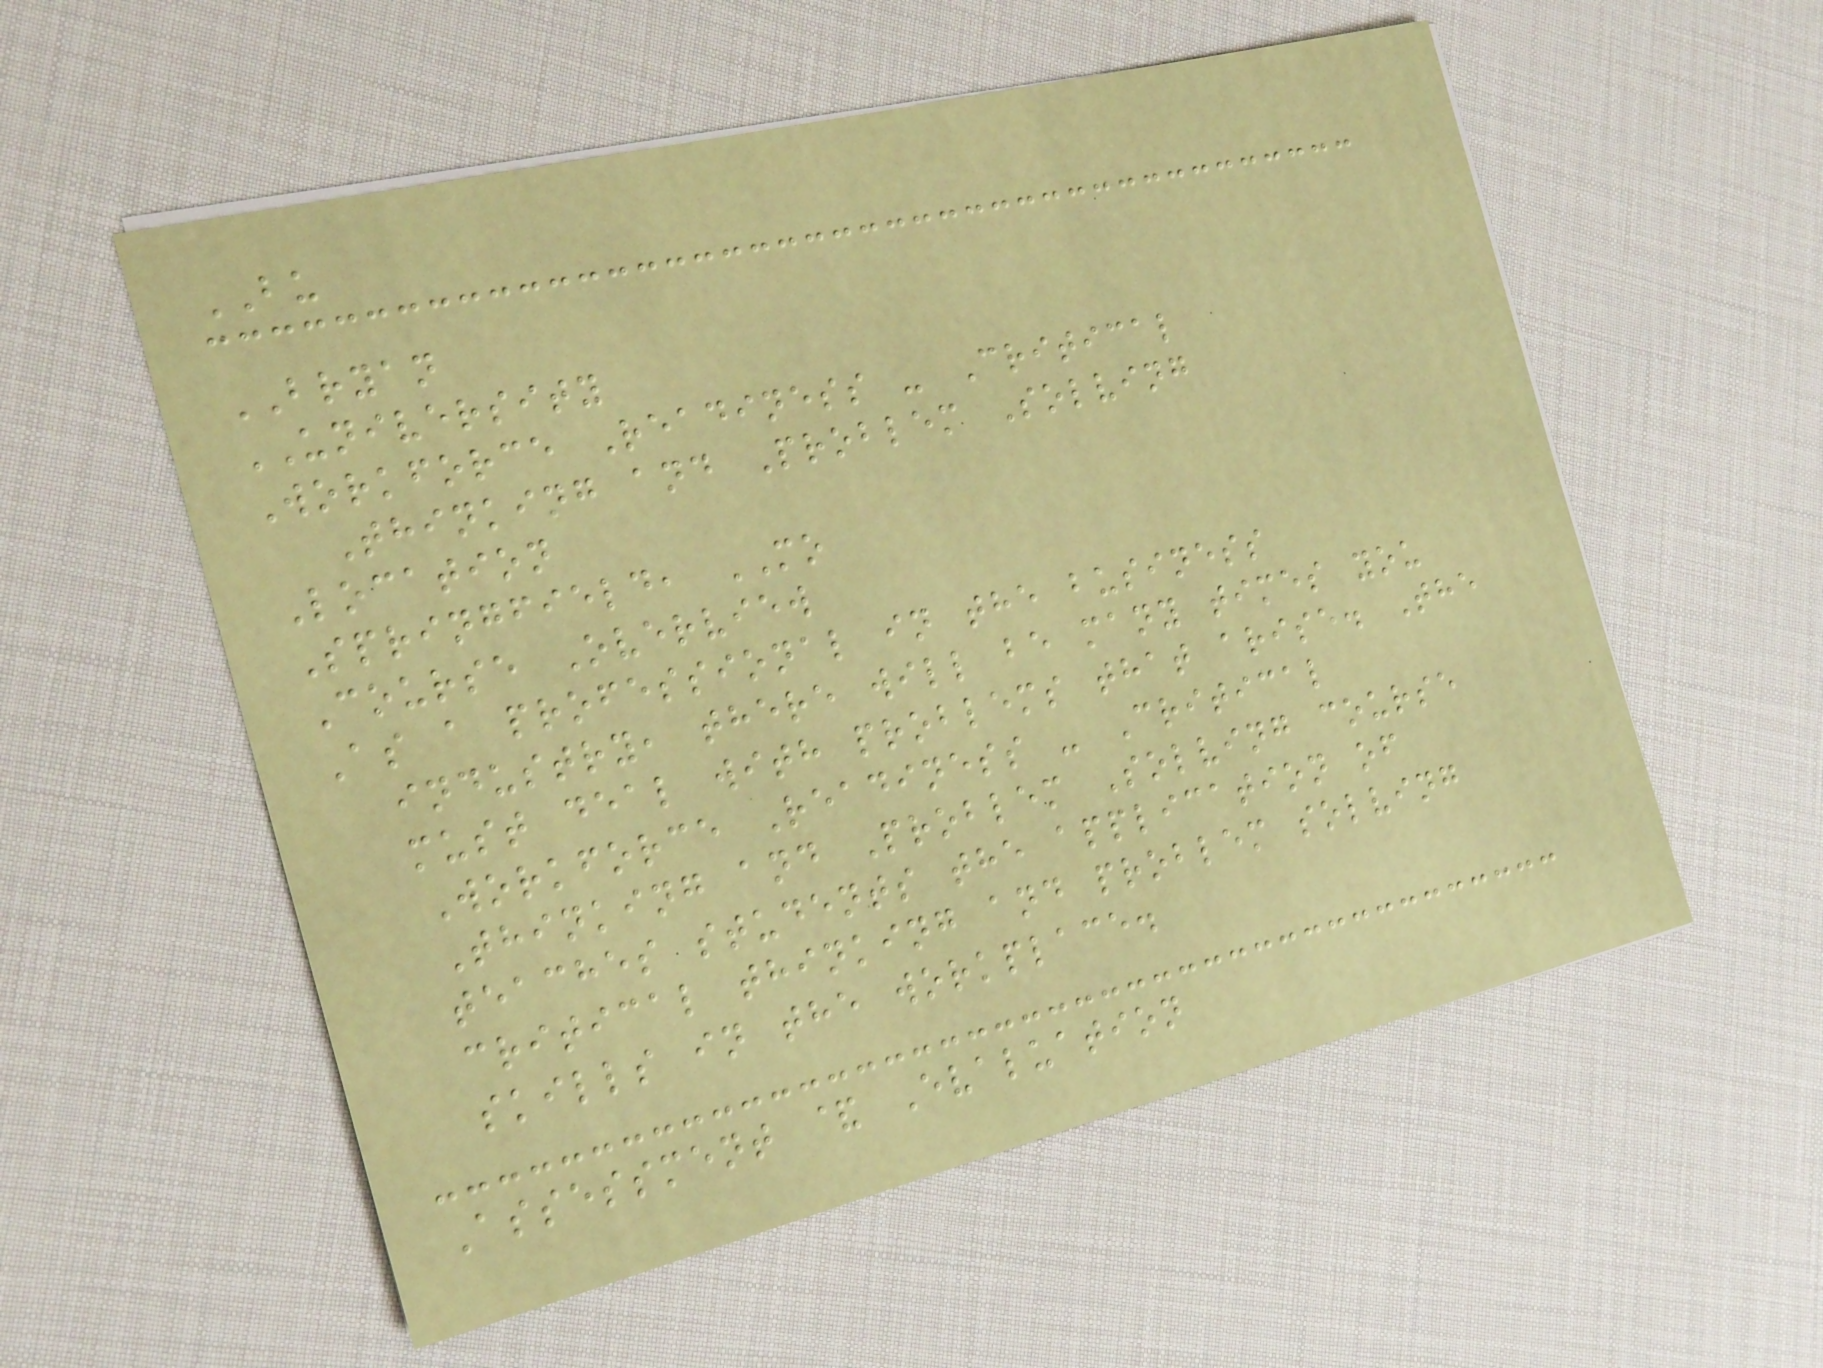BU
BRYAN
UNIVERSITY
Workforce Readiness - Critical
Thinking and Problem Solving
Location
Springfield, MO
Course Overview
As a professional in the business
industry, there will be many times you
must deal with problems that arise. The
Workforce Readiness - Critical
Thinking and Problem Solving course
teaches students the application of
critical thinking and problem solving
skills in the workplace.
Assessment & Evaluation
